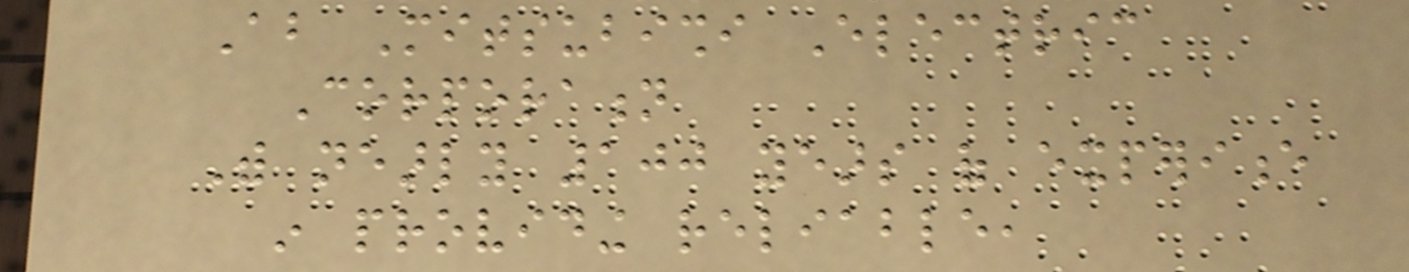About Mitsubishi Electric
Corporation
With nearly 100 years of experience
in providing reliable,
